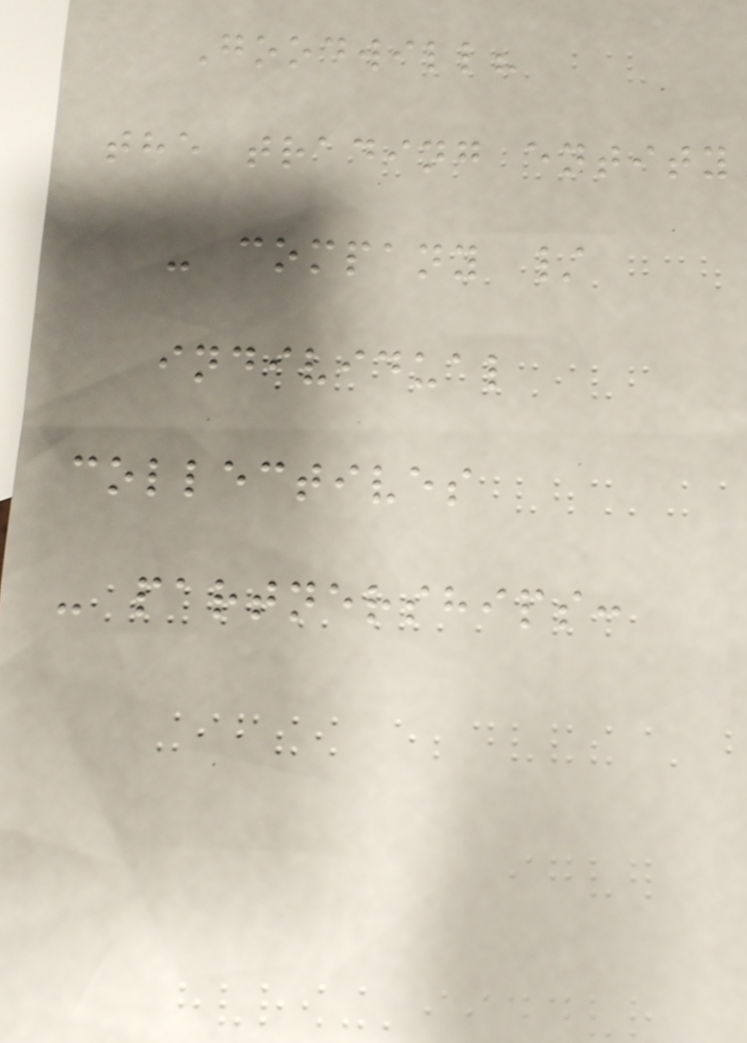Goodwill?
the trading entity
- company /
individual
collectives
- partnerships:
